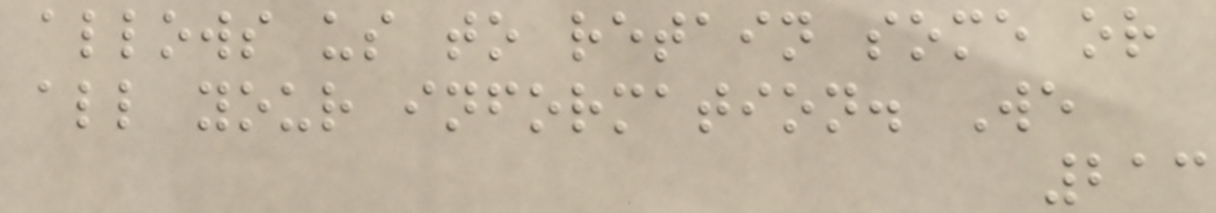allows us to retain some or
all your information. We
213
